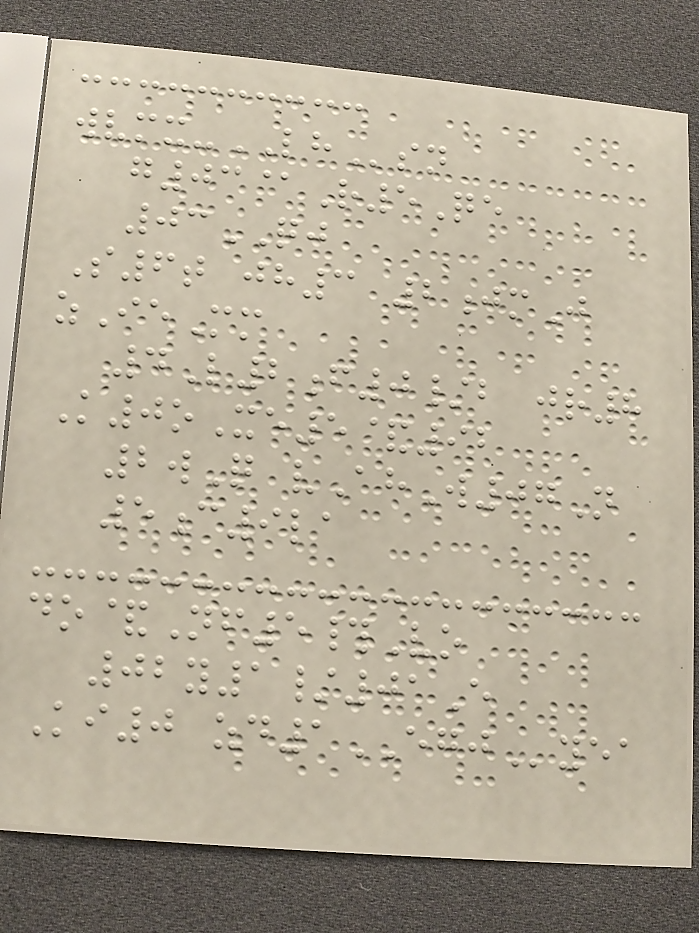wvmx-LHsn
g03@R5Qe
03QJ
S6t jh3 2jmJ
zIeMm
4L2f0/b jr8
K0oXe5&92
2wQ vAhW07N
5c9la
do&Nf5#Vo
02y1/01E
Ki0 zd1EGJyea
